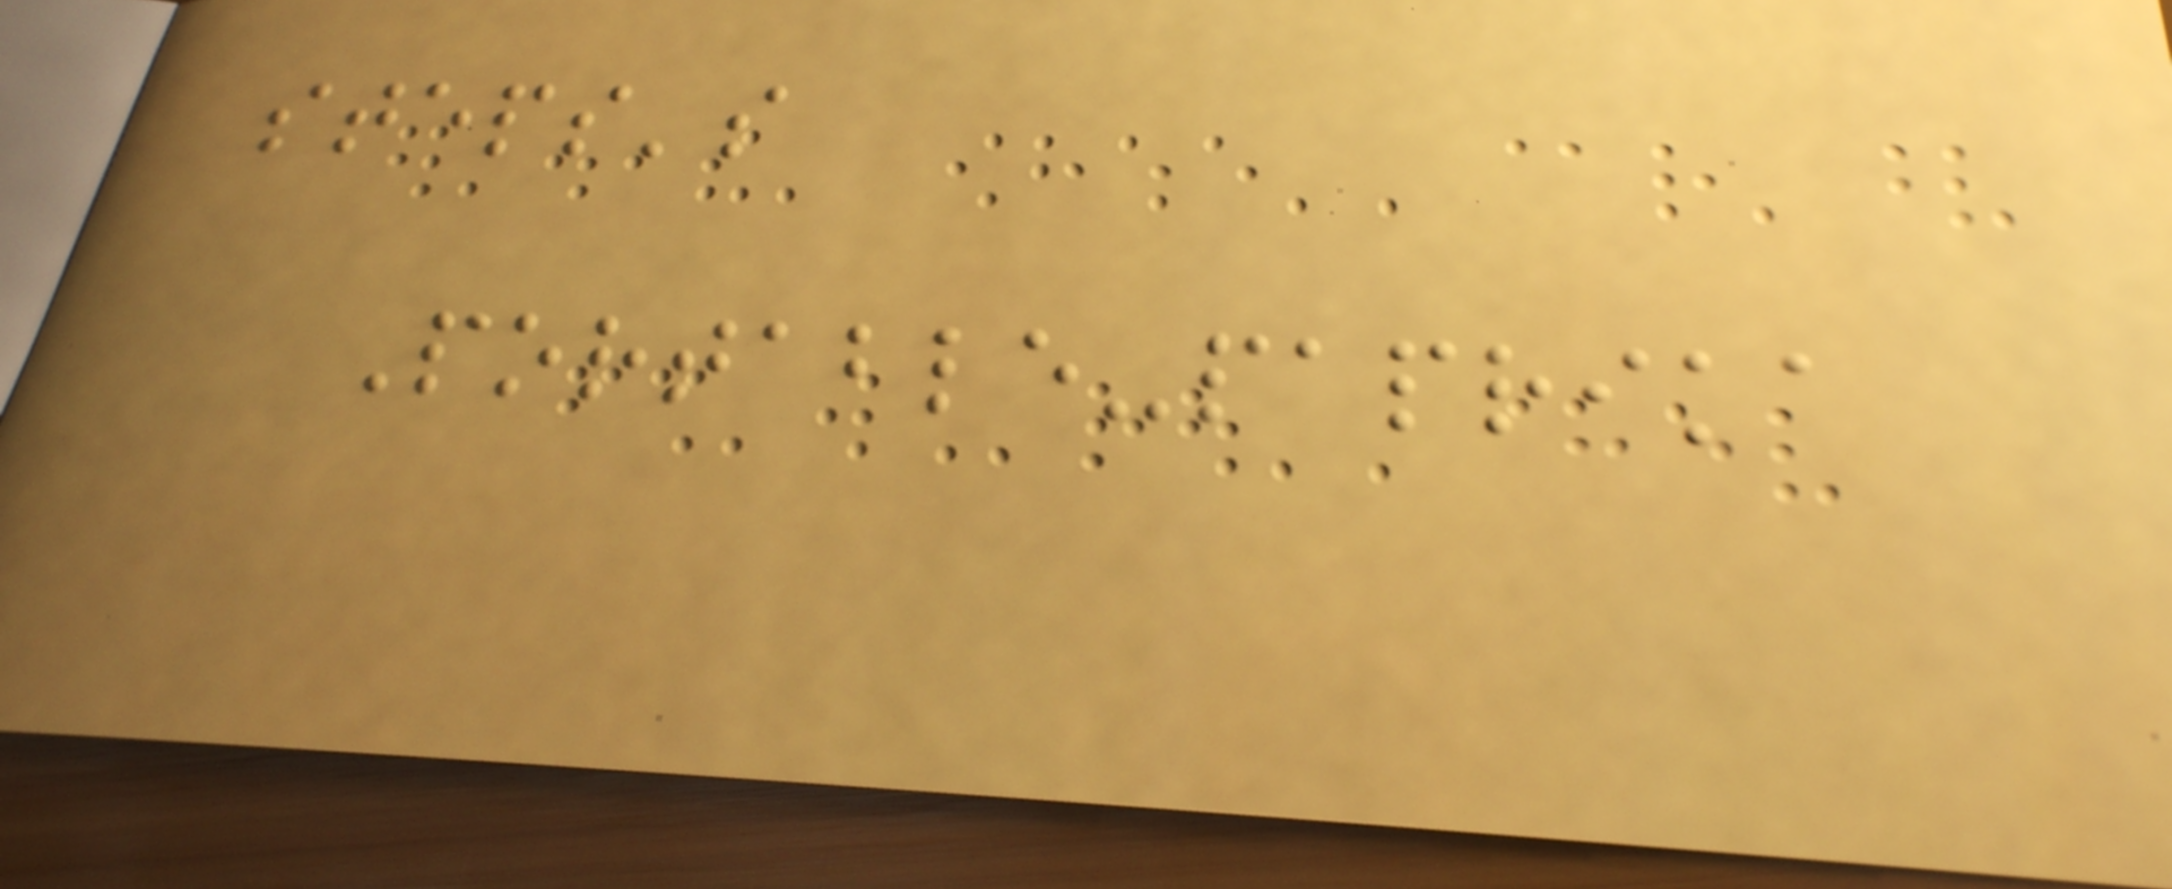steps's
Portable-paprika
